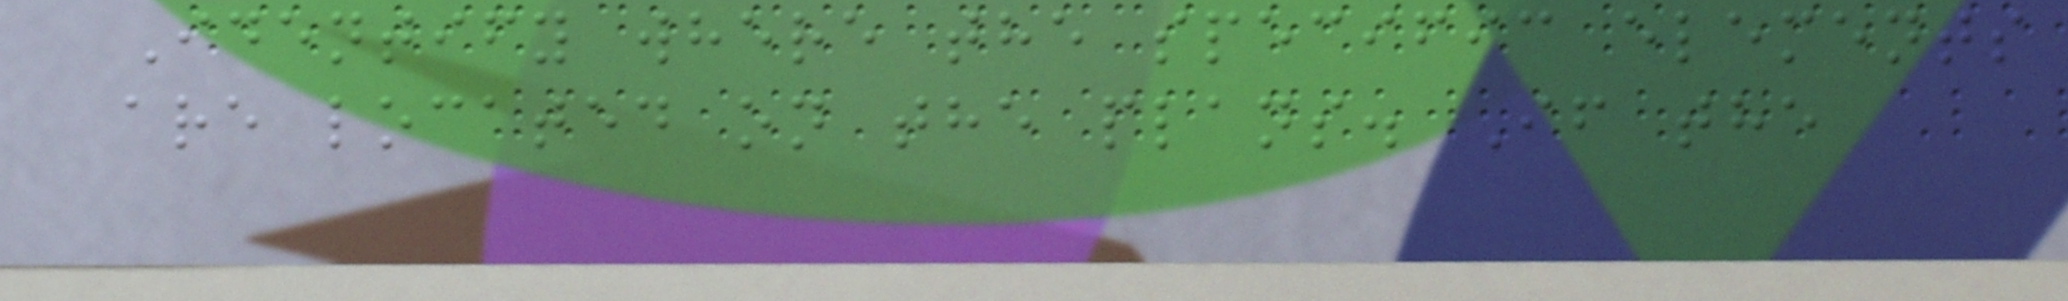Identify where the specific elements
are located on the plans. If the
